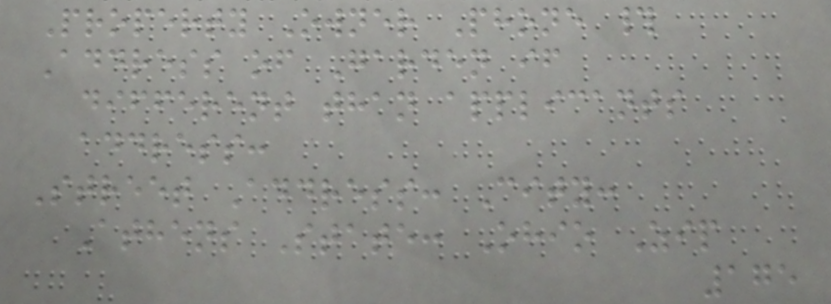Property Owner Phone #
Address of Garden if
different than applicants
address:
Street Address: City:
Athens State: Ohio Zip
175
